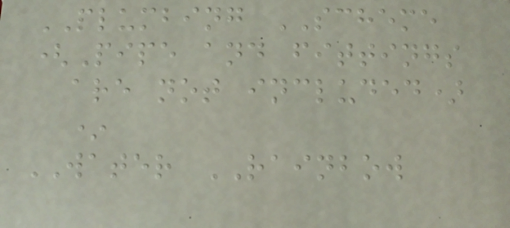PLUMBING SCHEME
(Pipe and fittings
are not included)
*
WATER RAINBOW
